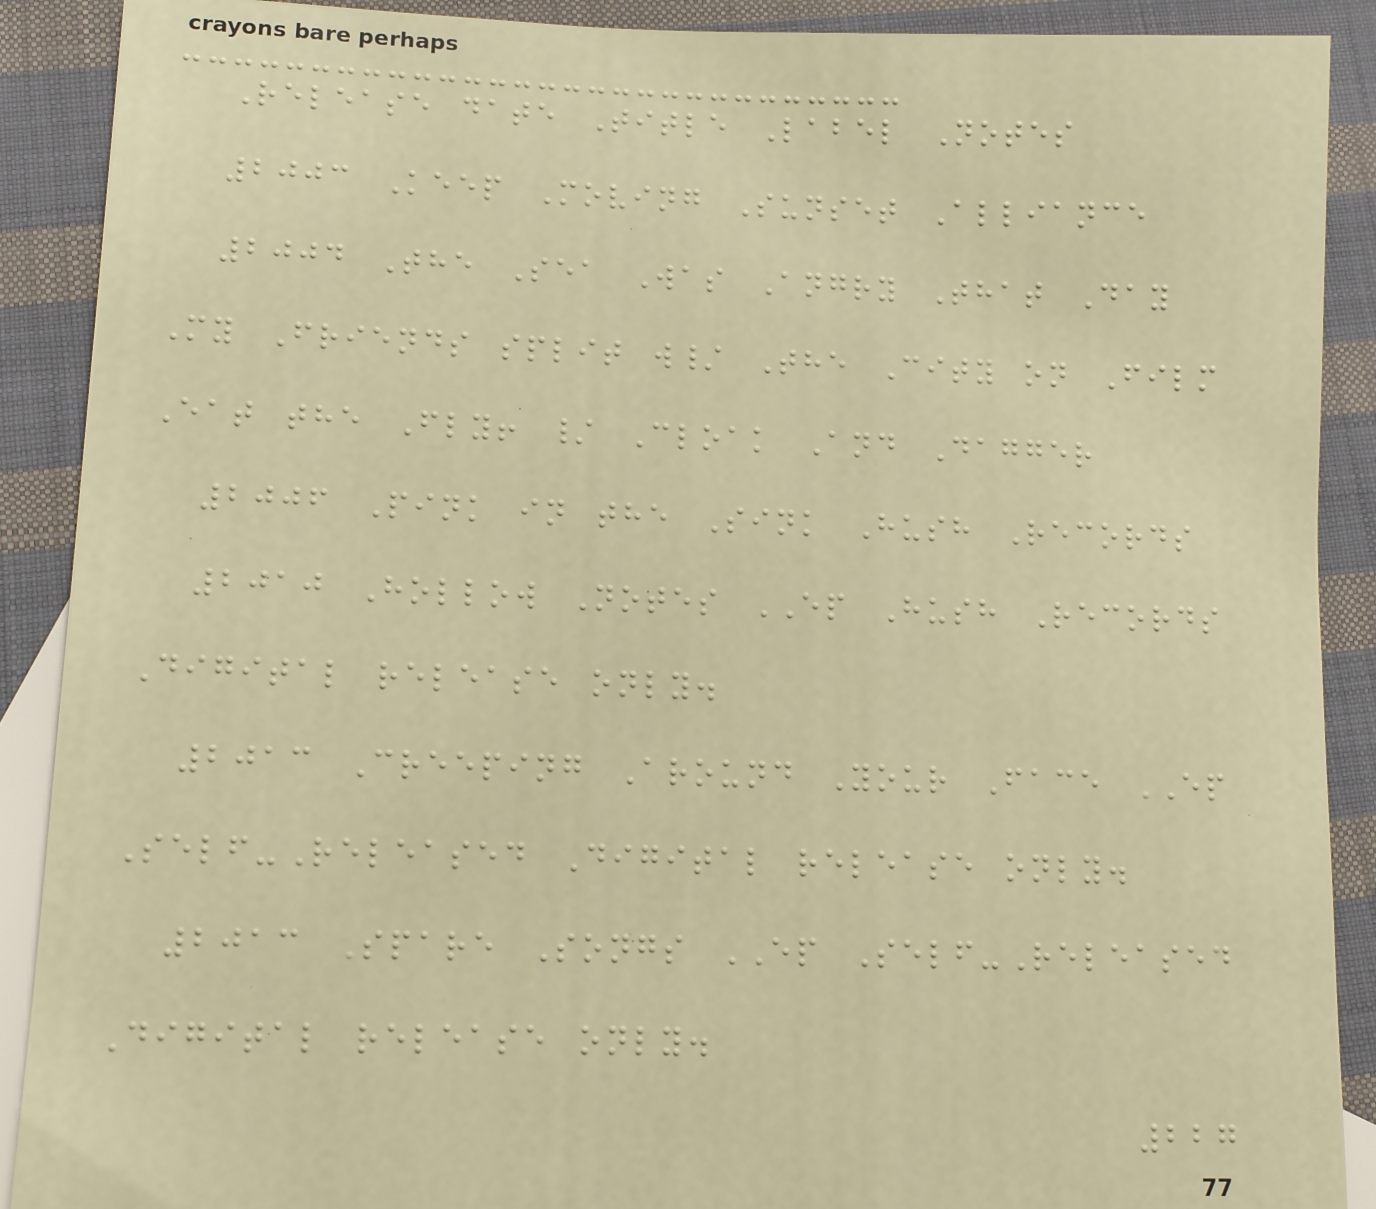Release date Title Label Notes
2003 Keep Moving Sunset Alliance
2004 The Sea Was Angry That Day
My Friends split w/ The City on Film
Eat the Fly! / Cloak And Dagger
2006 Pink in the Sink Hush Records
2010 Hollow Notes EP Hush Records
Digital release only.
2013 Creeping Around Your Face EP
Self-Released Digital release only.
2013 Spare Songs EP Self-Released
Digital release only.
227
